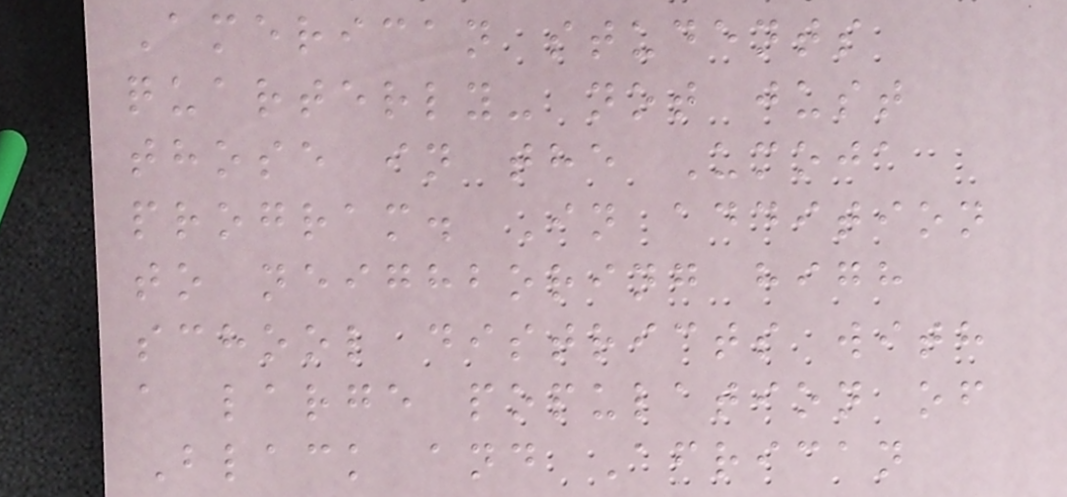American students
quarterly- not just
those in the Umoja
program. In addition
to neighboring high
school districts with
a large population of
Black and African
